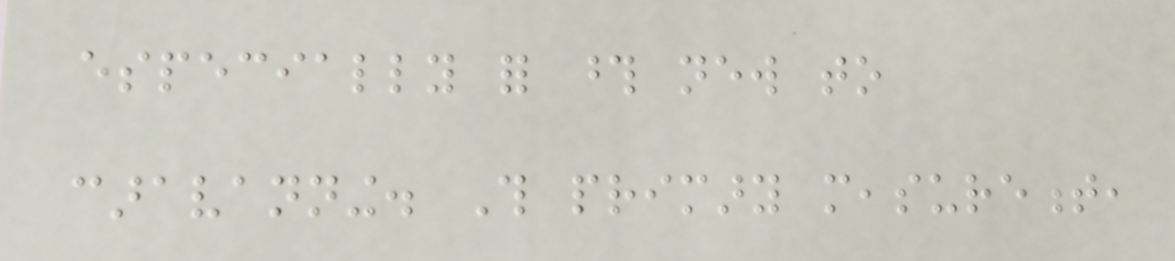especially for those new to
caravanning. This primary measurement,
